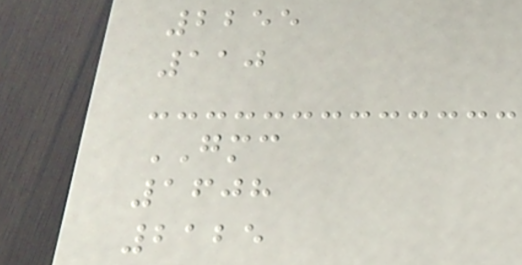2255
110
GMC
1608
2125
